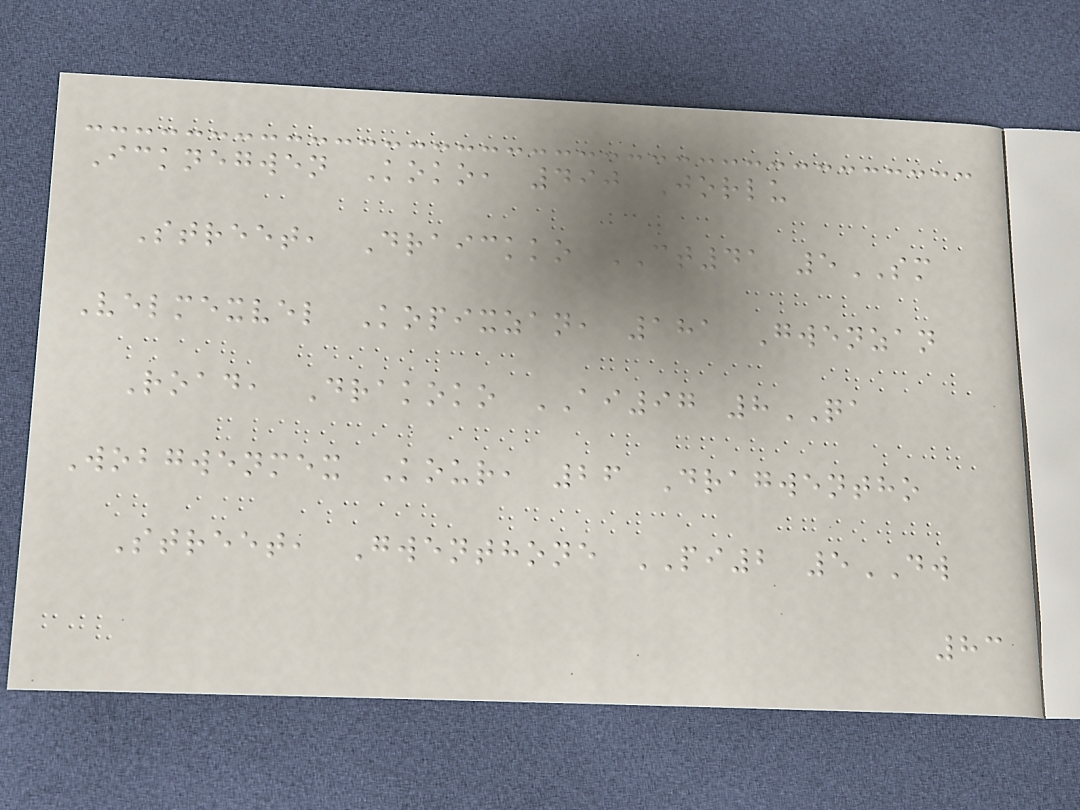Icknegwen Koko, 490 Jorlu
Street, Draickko CT41 5SM
Velmexvel Kopixzan, 181 Gwenzan
Road, Drakoko AI97 8QA
Wobgwenmex Kour, 26 Dragwentho
Street, Gwenthone PI2 5DW
83
